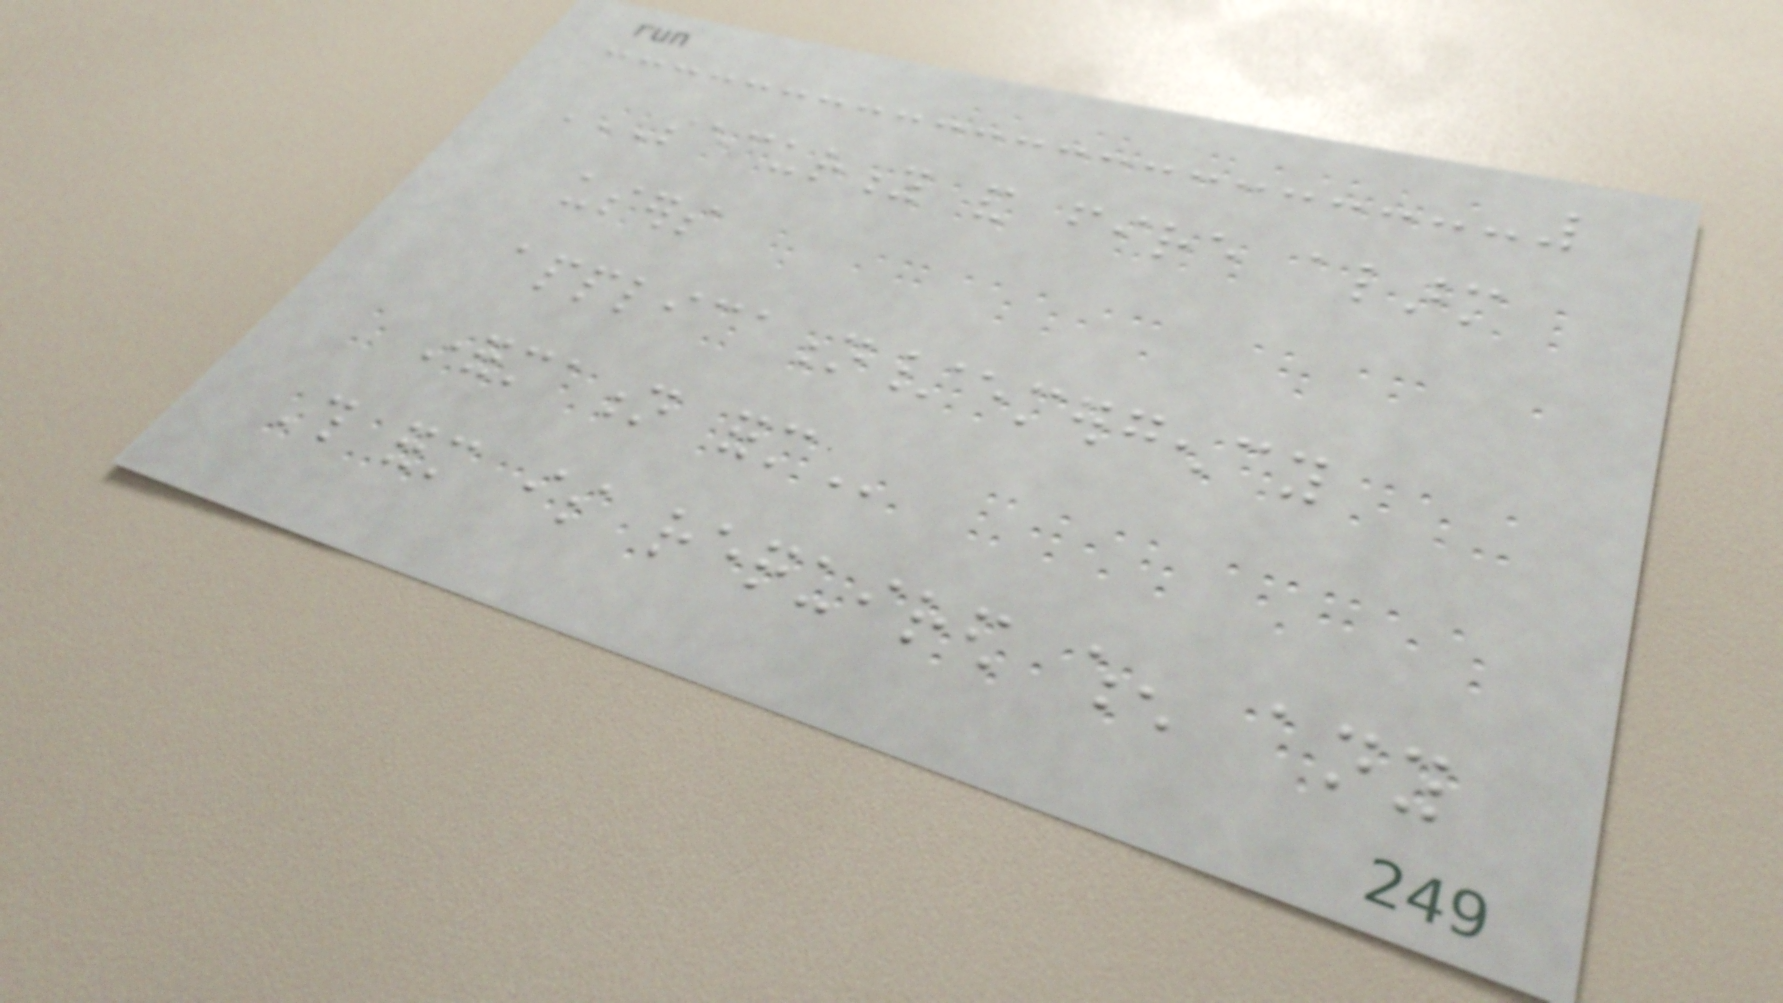SECURITY AND FIRE ALARM
USERS
APPLICATION/EMERGENCY
INFORMATION FORM
This form is required when any
